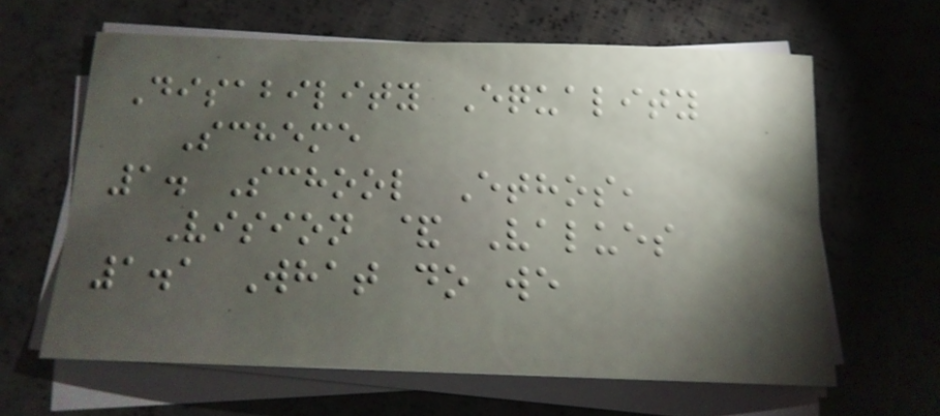Disability Equality
Scheme
1. School Ethos,
Vision & Values
1.1 What do we
